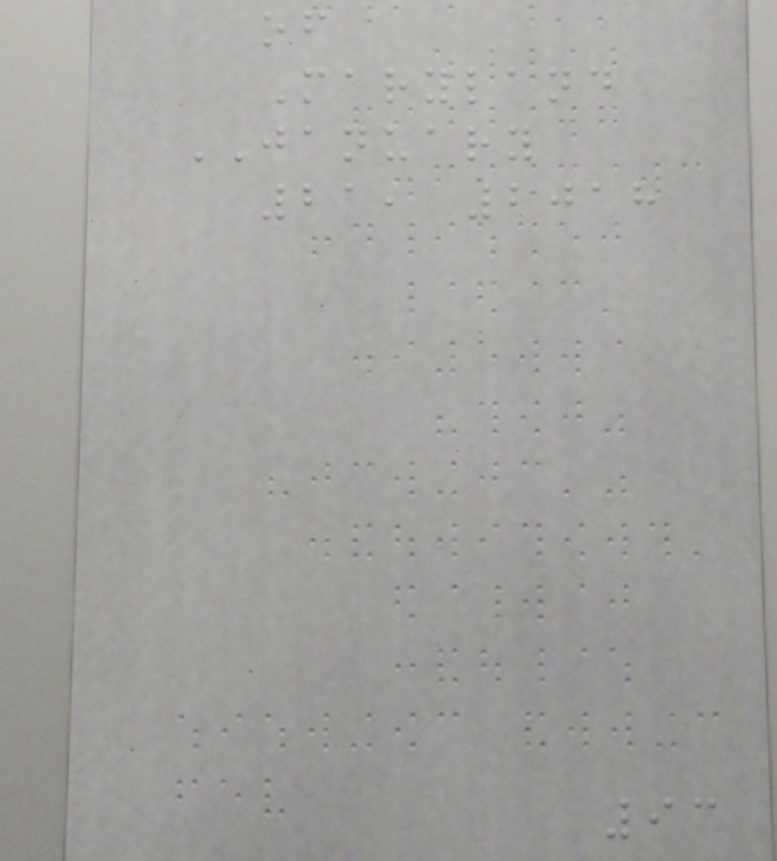of
Maryland
JANUARY
21, 2018
93
